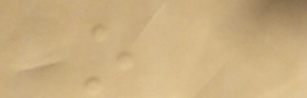o
